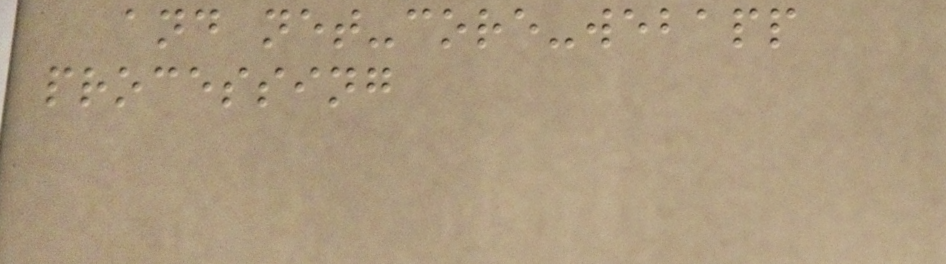and net-core-webapp
processing
